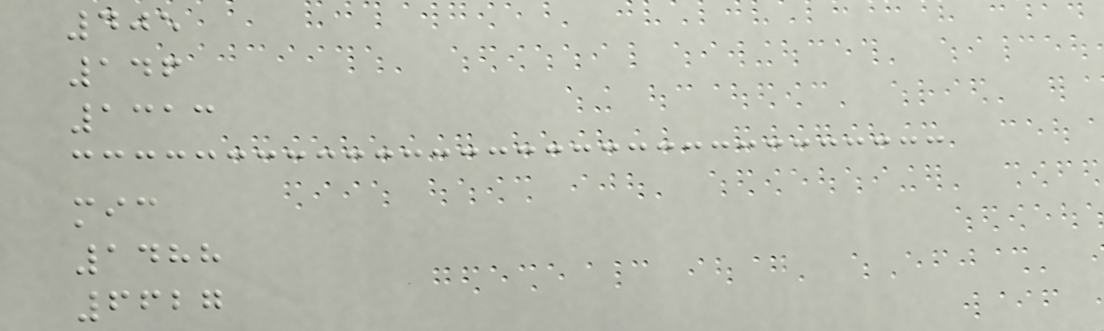405
146
1313
mic
1488
6627
